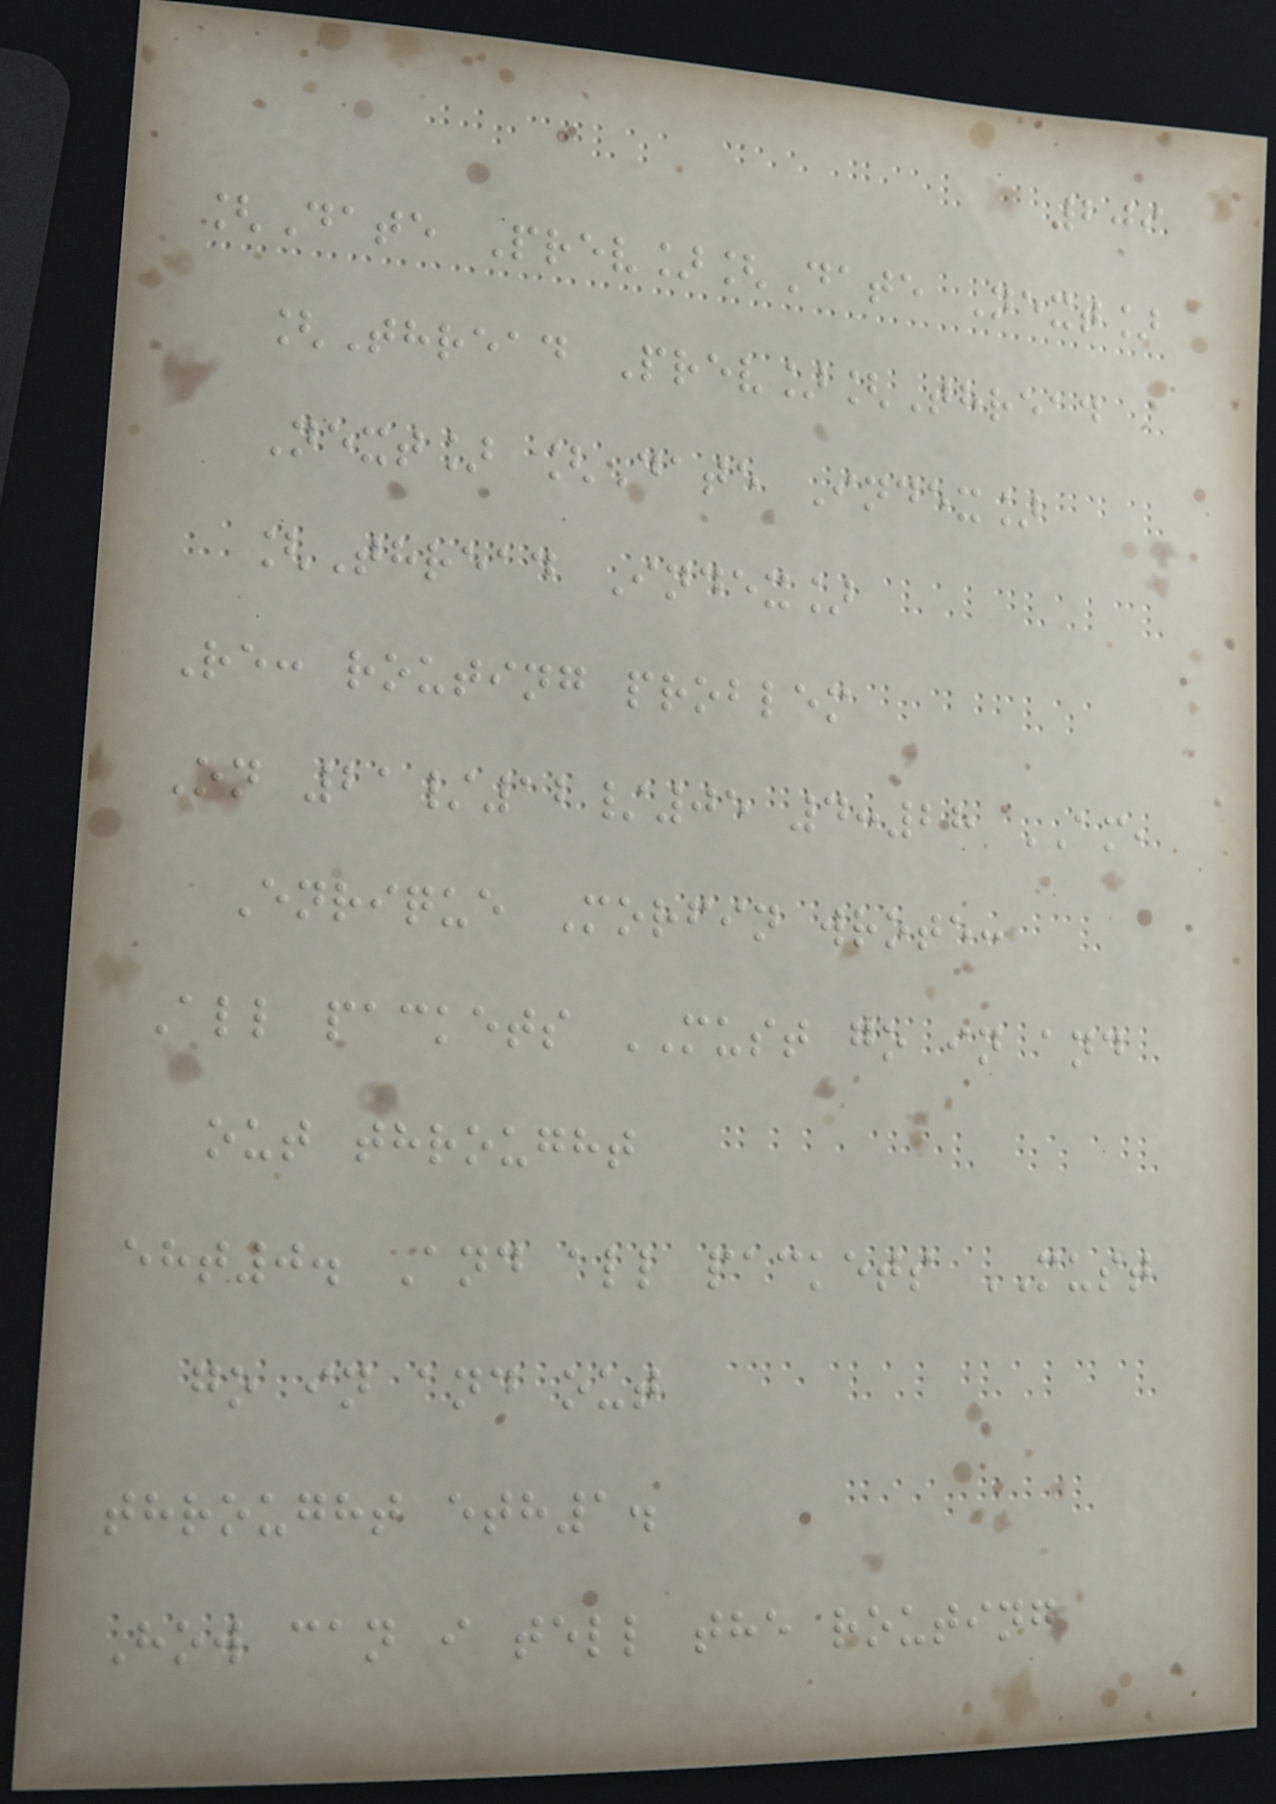209
[Date Prev][Date Next]
[Thread Prev][Thread
Next] [Date Index]
[Thread Index]
Re: routing problem
On 21/12/05 4:28 AM,
Enrique Morfin wrote:
All packets MUST go in and
out throught
eht0. And all packets MUST
go in and out
throught eth1.
How can i tell the routing
